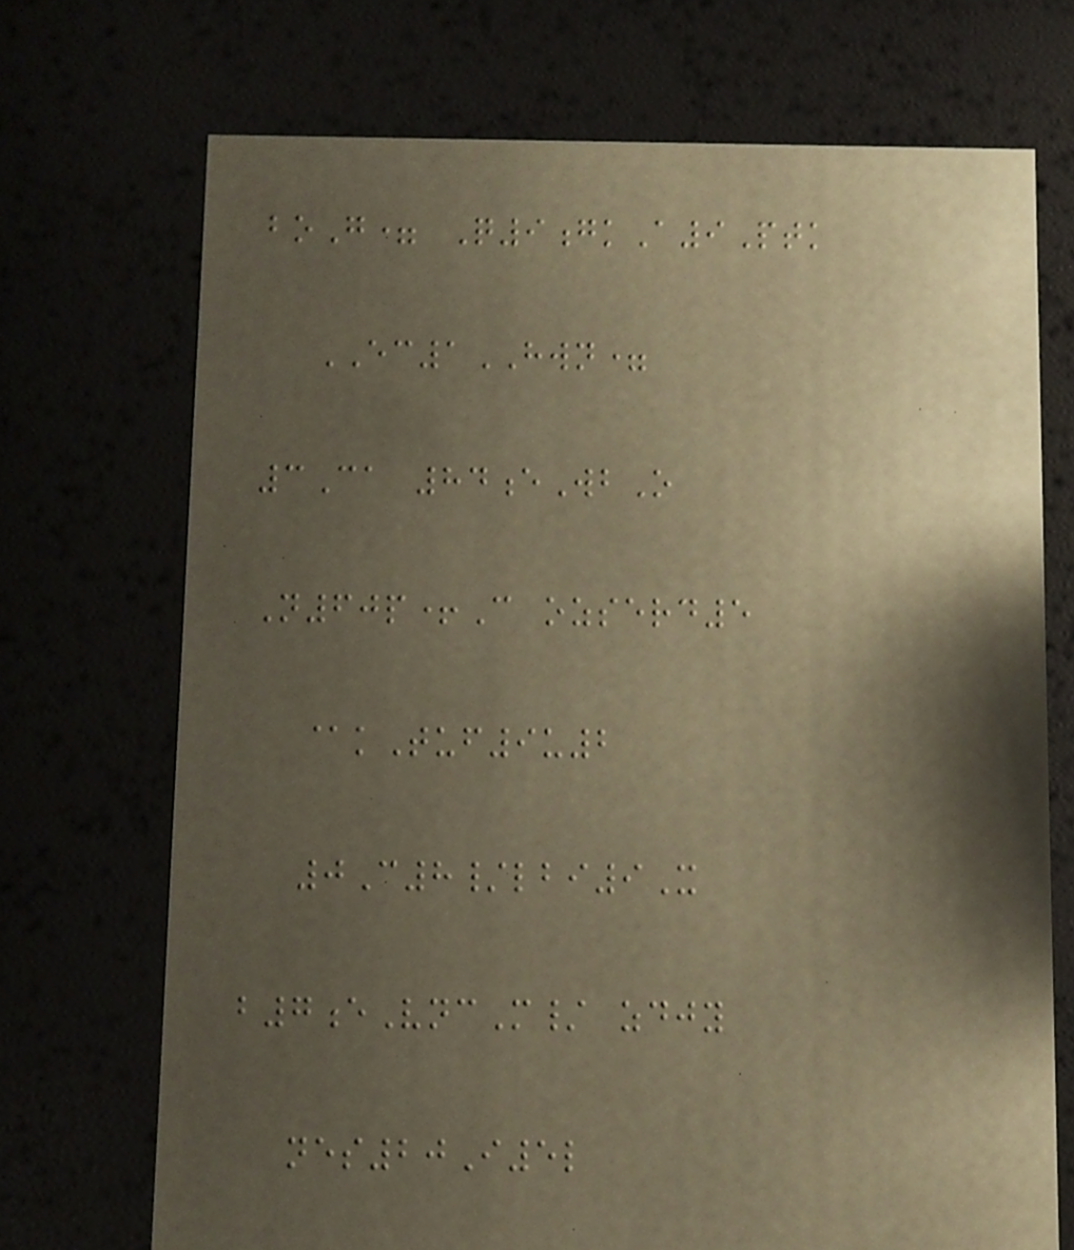boG= Q9gkA9Ptk
EC1HWN=
3Ca 84eWbO
N60p+C ozserd5
@kTuf9u2
0C8/lbi9X
b7eVncM/ zdjy
nes20I5l
